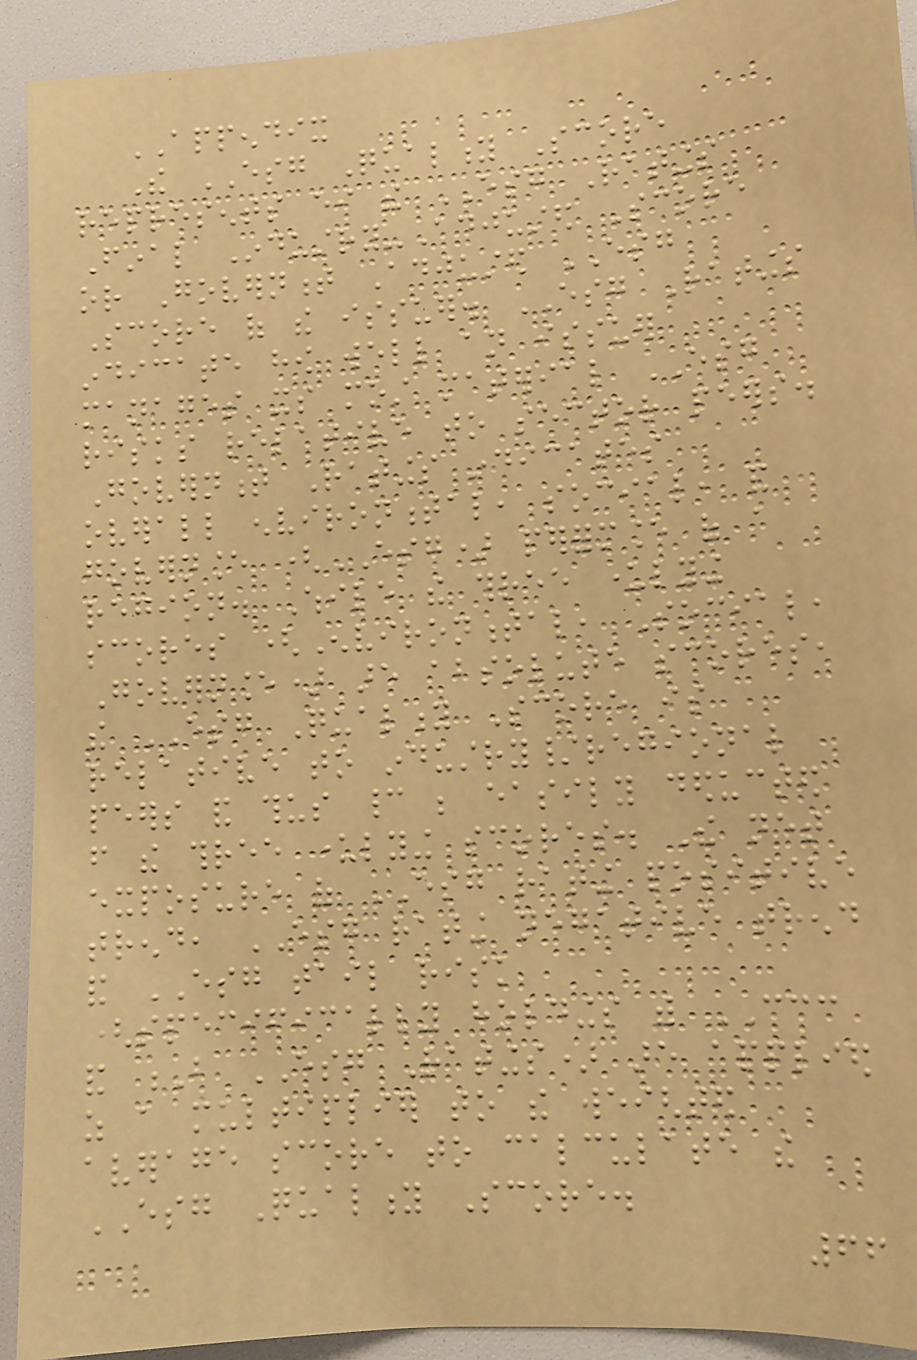APPENDIX
The ESG Quality Score
represents either the ESG Ratings
Final Industry-Adjusted Score
or Government Adjusted ESG
Score of the issuer. ESG Ratings
indicate how well an issuer
manages its most material ESG
risks relative to sector peers.
Government Ratings indicates
overall environmental, social, and
governance (ESG) performance of a
region. While the three underlying
scores (Environmental, Social,
Governance) are absolute scores,
the ESG Quality Score is
relative to industry/regional
peers and thus cannot be easily deducted
from the three underlying scores. The net
exposure of ESG rating positive
trend, ESG rating negative trend
and ESG tail risk
(specifically holdings with CCC
and B ESG Ratings) are applied
as a multiplier to the weighted
average score to calculate the
ESG Quality Score.
66
